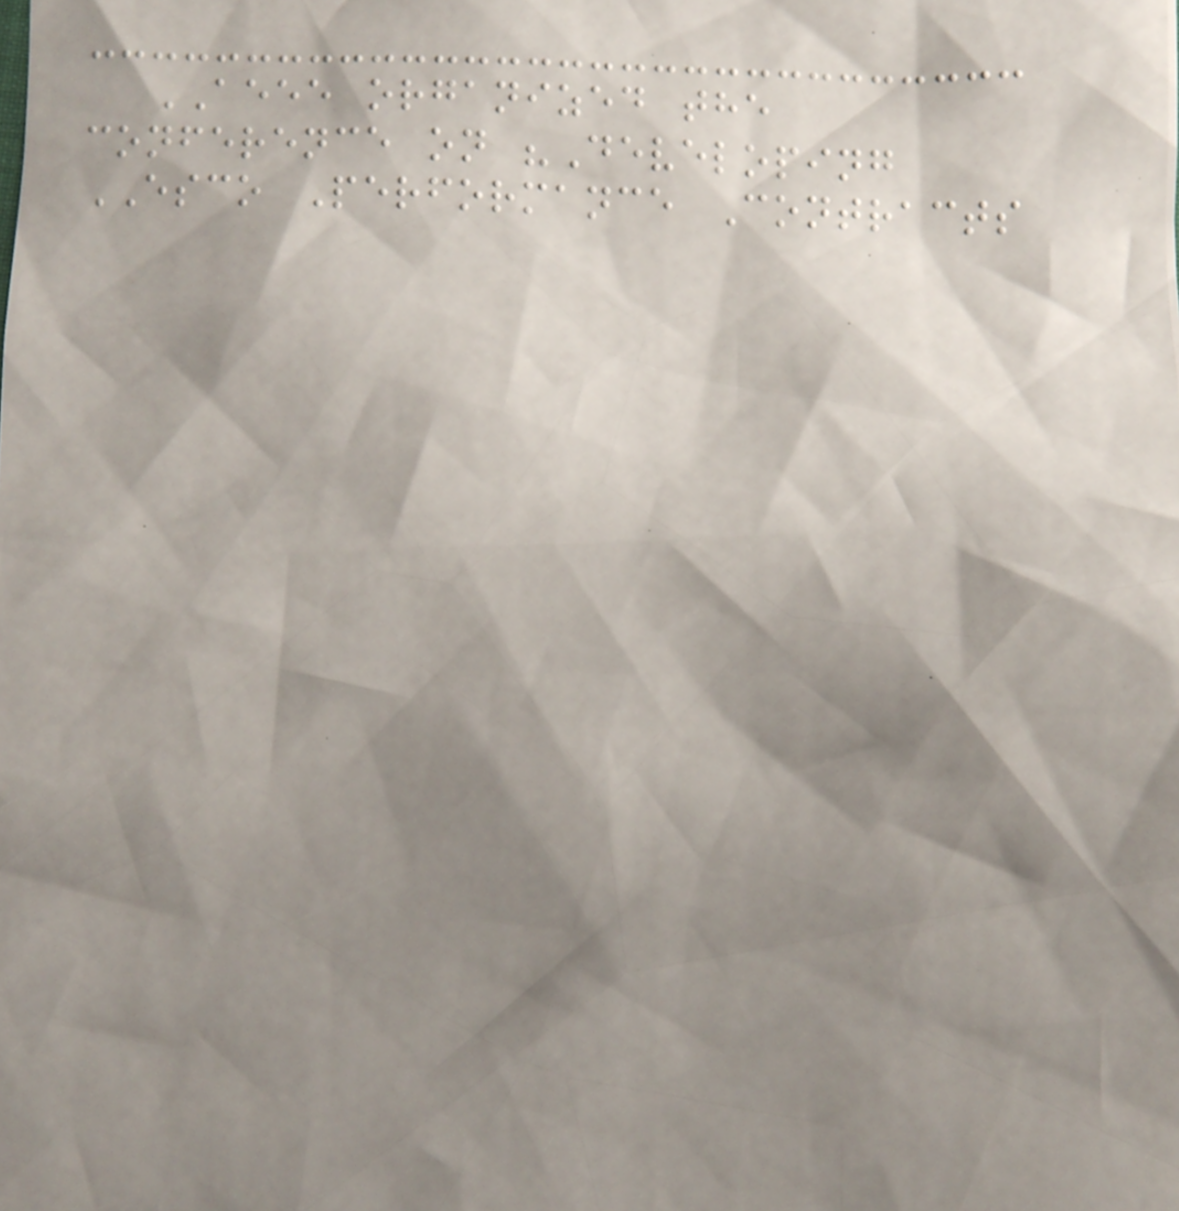AEEE organized the
conference on "Developing
ESCO Performance Contracts
